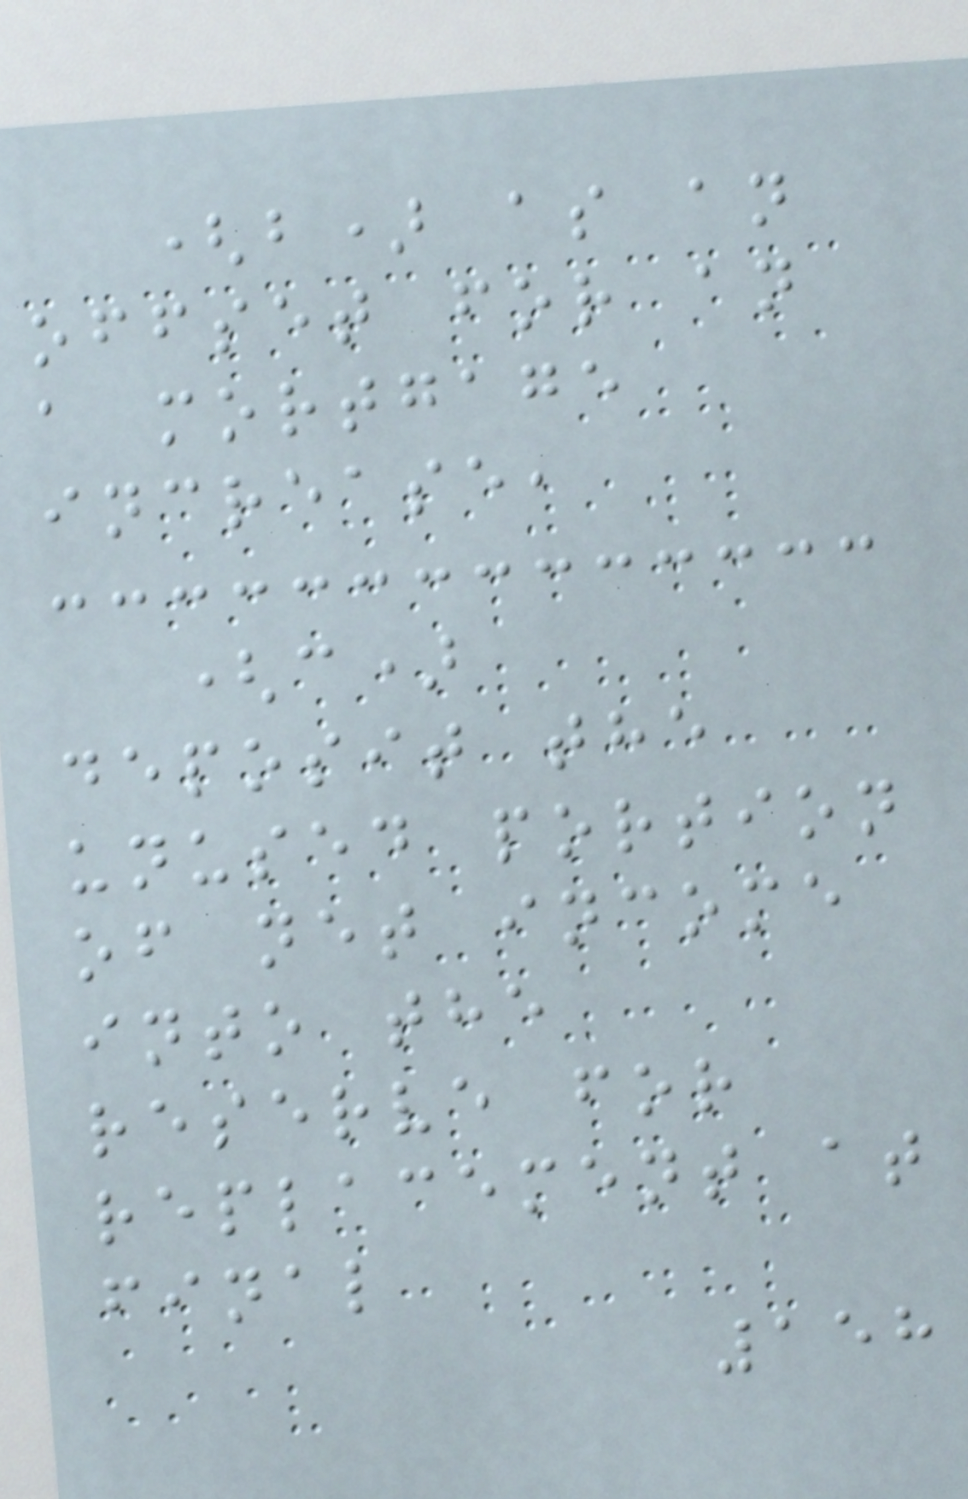(b) as an
offset for an
a mortgage
increase,
(c)
deposit the
unused portion
of net income
into the
reserve for
replacement at
final
158
